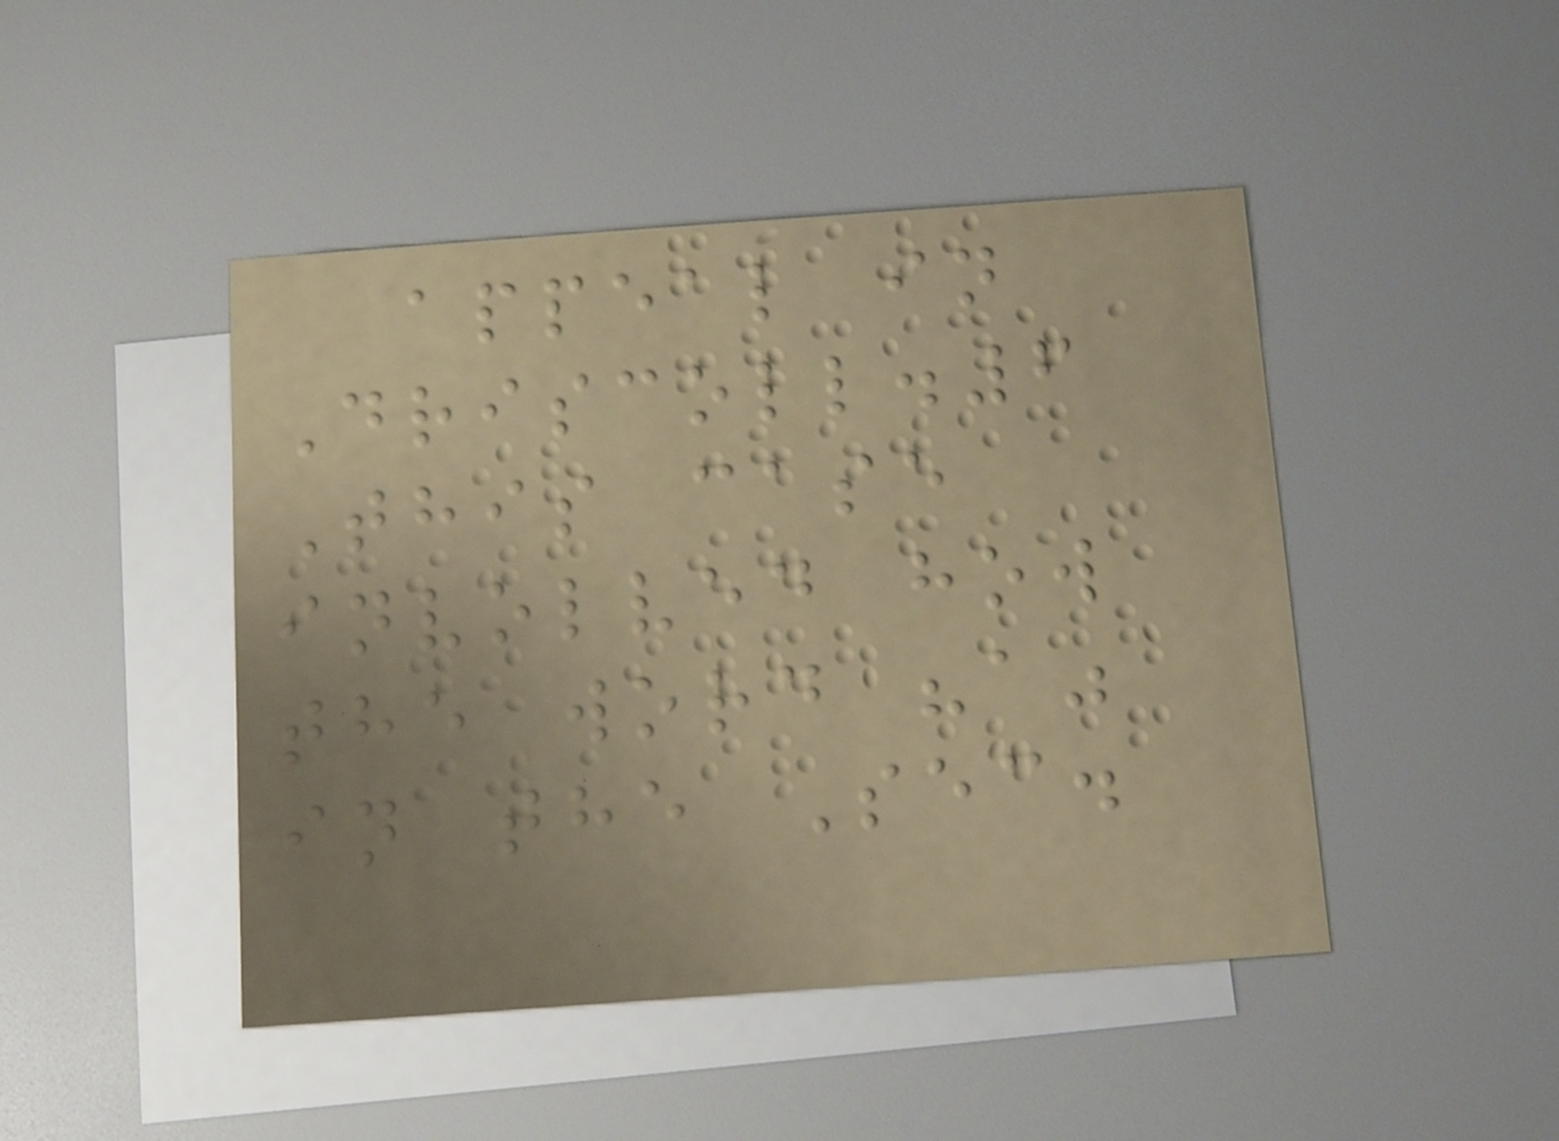appeal in
Driscoll.6
This case
involved how
the word "a"
in the Sec.
